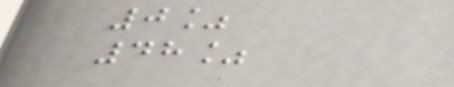0%
48%
